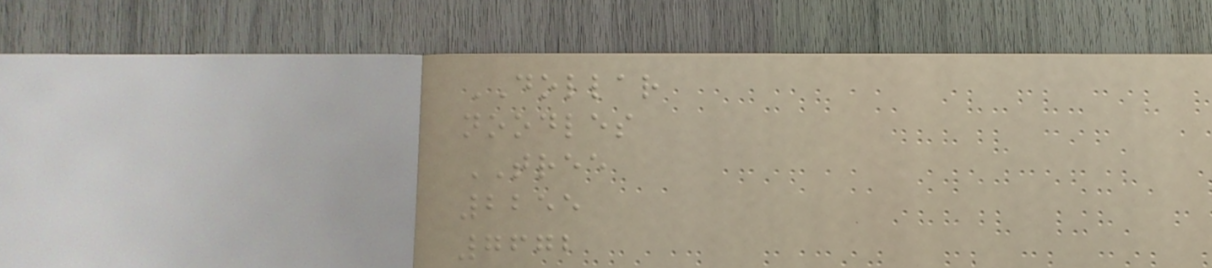DOLLAR
noodles
TREE
2255
7672
